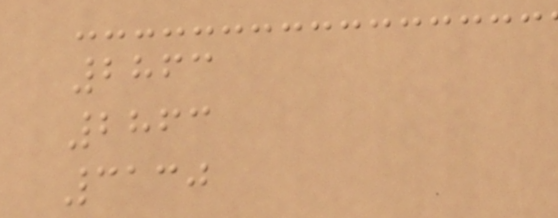2863
2863
3130
